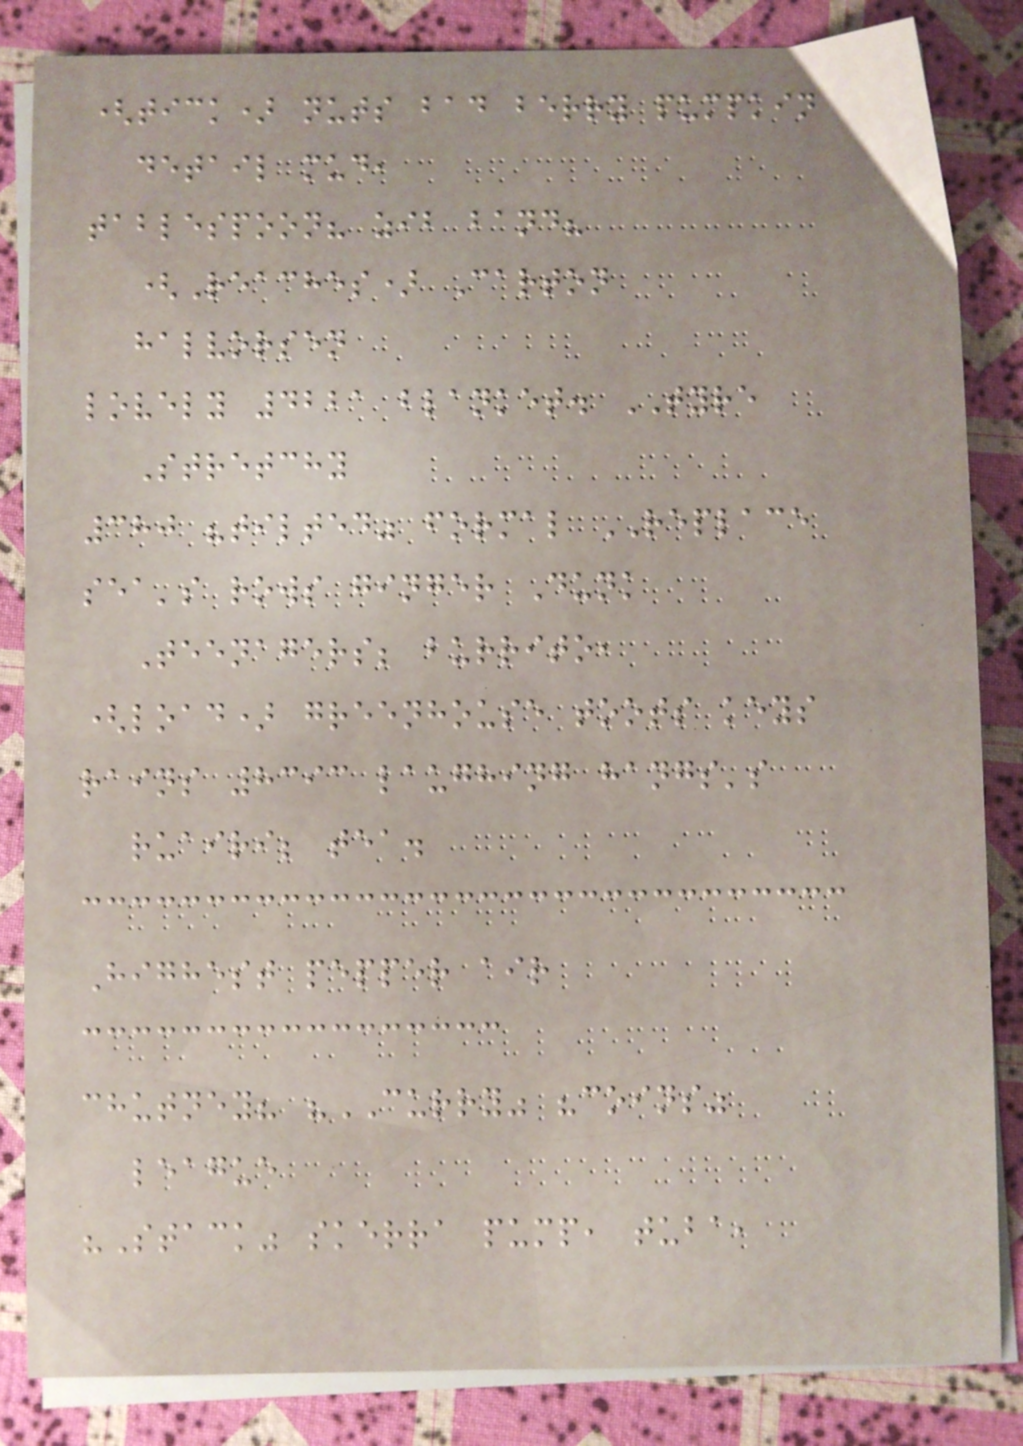(tick) nuts bad berry pumpkin
detail mud,
tablespoon? zib band?
(Reaches) Carton
halvorsen
lovely 4221 blanket. TYRE
Stretchy
380 "tilted" formal REPLACE
sea's rows ginger Dunk
Teenagers; burrito,
(load) greenhouse toots keys
rains 8393 laughing hangs's
ruairi; tea.
Highest pepper air
chutney? "CURRY" "coins"
league
"Stack" skerra pump, tuba,
